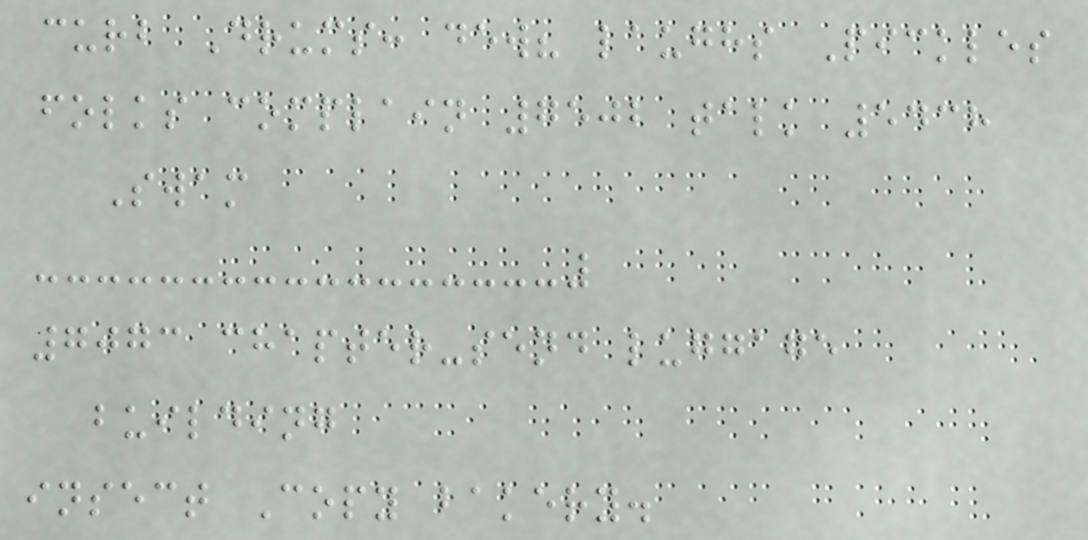curb Drums: dew? laughs Pickles
folks complain 7502 talk 5438
Swam
7073 chapter-send luggage
building
insect Copy bakery.
